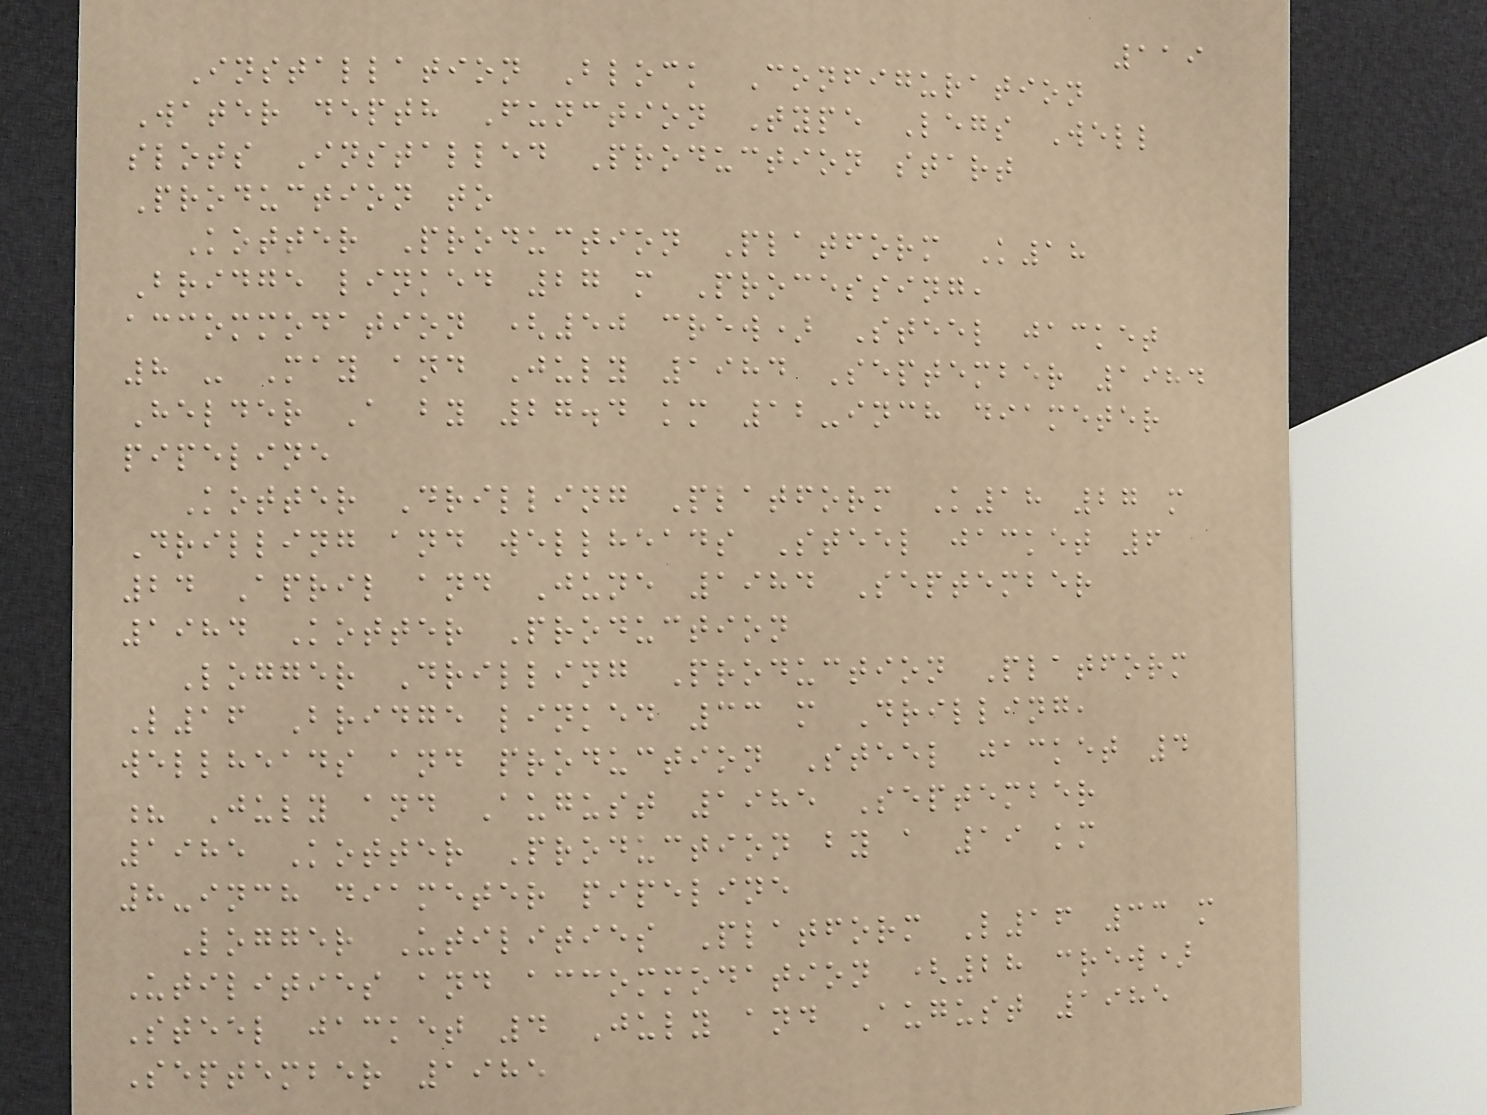119
Installation Block Configuration
Water depth Function Type Legs Well
slots Installed Production start
Production to
Kotter Production Platform K18
Bridge linked 27 m Processing,
accommodation (50 crew) Steel jacket
8 - May and July 1984 September 1984
Helder A by 27.4 km 12-inch diameter
pipeline
Kotter Drilling Platform K18 27 m
Drilling and wellheads Steel jacket 6
24 April and June 1984 September
1984 Kotter Production
Logger Drilling Production Platform
L16 Bridge linked 33 m Drilling,
wellheads and production Steel jacket 4
? July and August 1985 September
1985 Kotter Production by a 19 km
8-inch diameter pipeline
Logger Utilities Platform L16 33 m
Utilities and accommodation (28 crew)
Steel jacket 4 July and August 1985
September 1985
